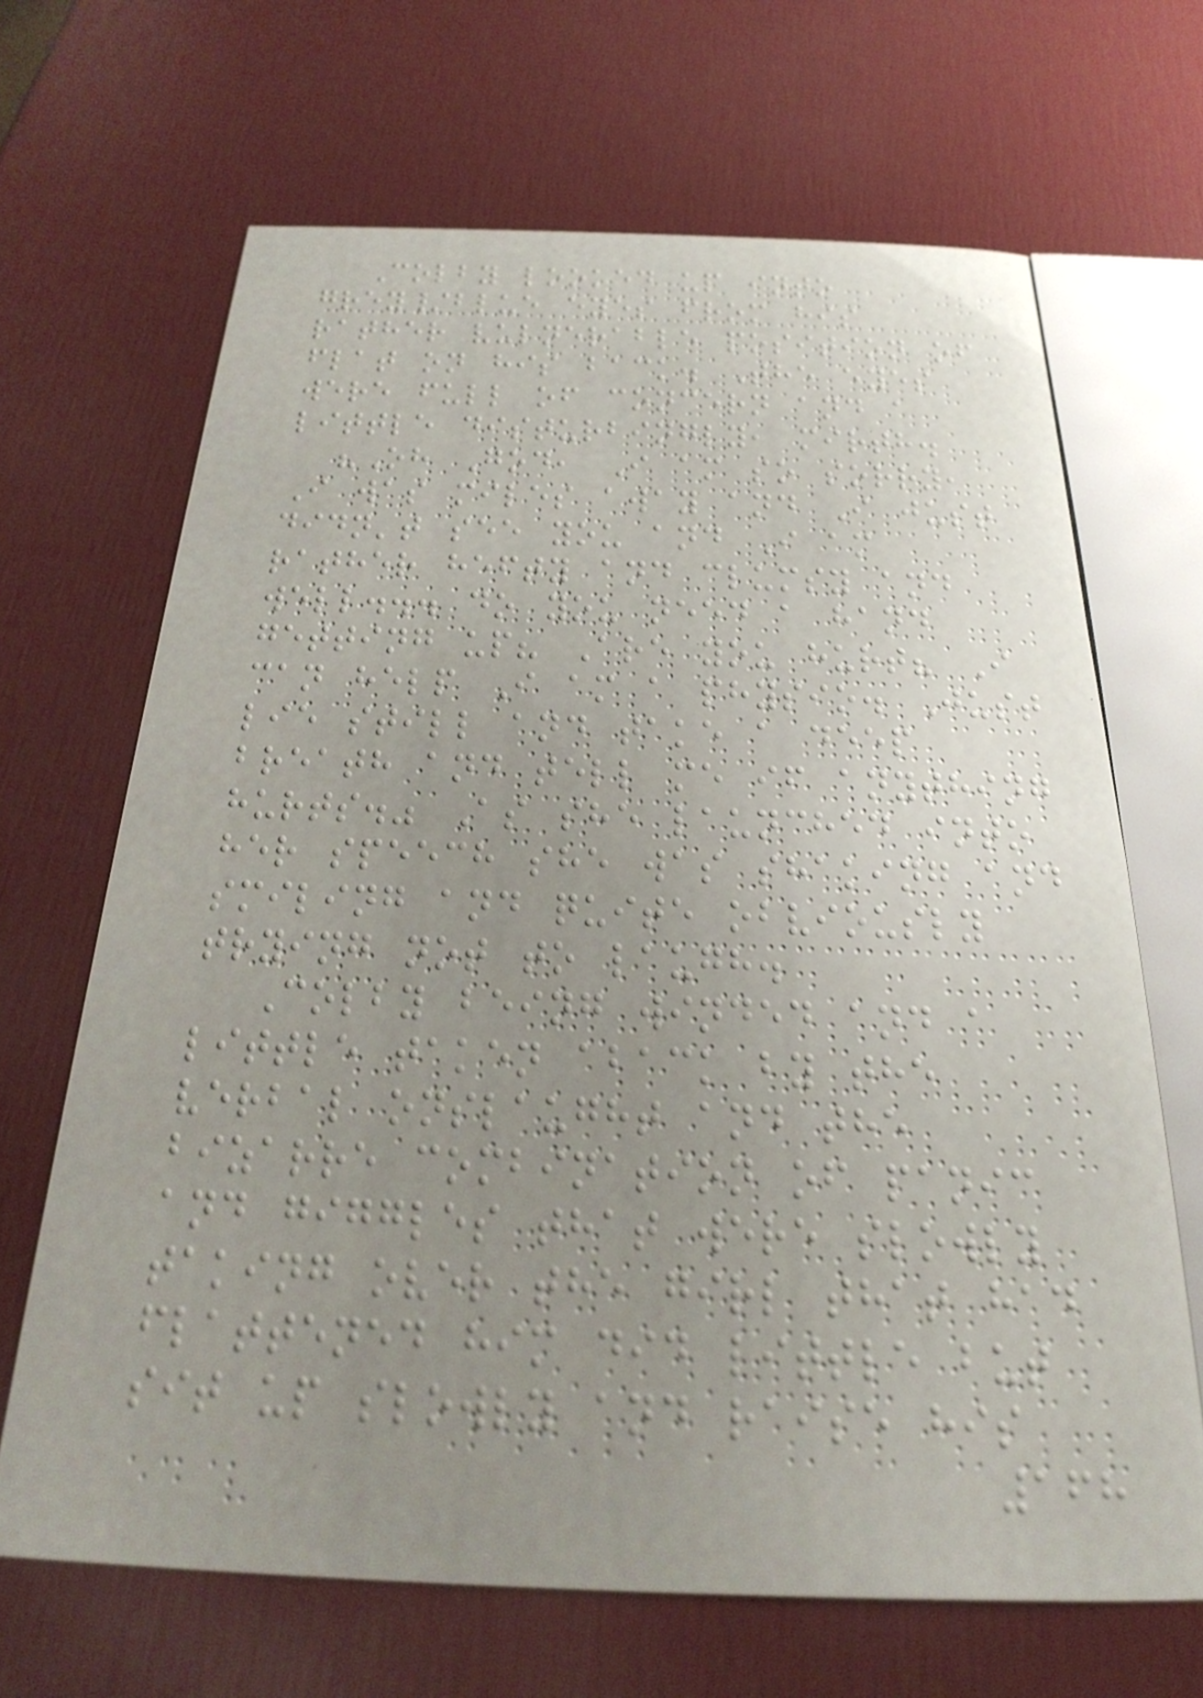Colby looked up into
grey/blue eyes from his
rather vulnerable position of
flat on his back. The eyes
were full of concern and a
little disturbingly, mirth.
"Oh God, I am so sorry,
I was miles away and I just
didn't see you and I am
rather hefty and clumsy and
well... do you need a hand
getting up? Are you hurt? I
can help I am a physio. Just
lie still and take a deep
breath and tell me if anything
hurts." As she launched into
her speech she was shaking and
smiling and quite obviously
trying not to laugh.
Colby being winded and a
little taken aback by the
verbal onslaught and the
bizarre combination of panic
and giggles that were slowly
taking over the girl that had
flattened him did little but
sit up slowly and raise his
168
